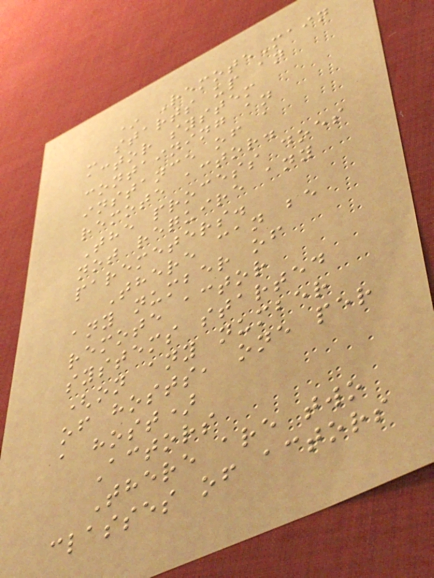* RemoteMain
- starts up an
actor system
containing an
instance of a
remote actor.
The process does
not require any
paremeters.
There can be
any number of
remote actor
systems started
(on any number
of hosts, one per
a host)
Actors
There are two
classes of actors
